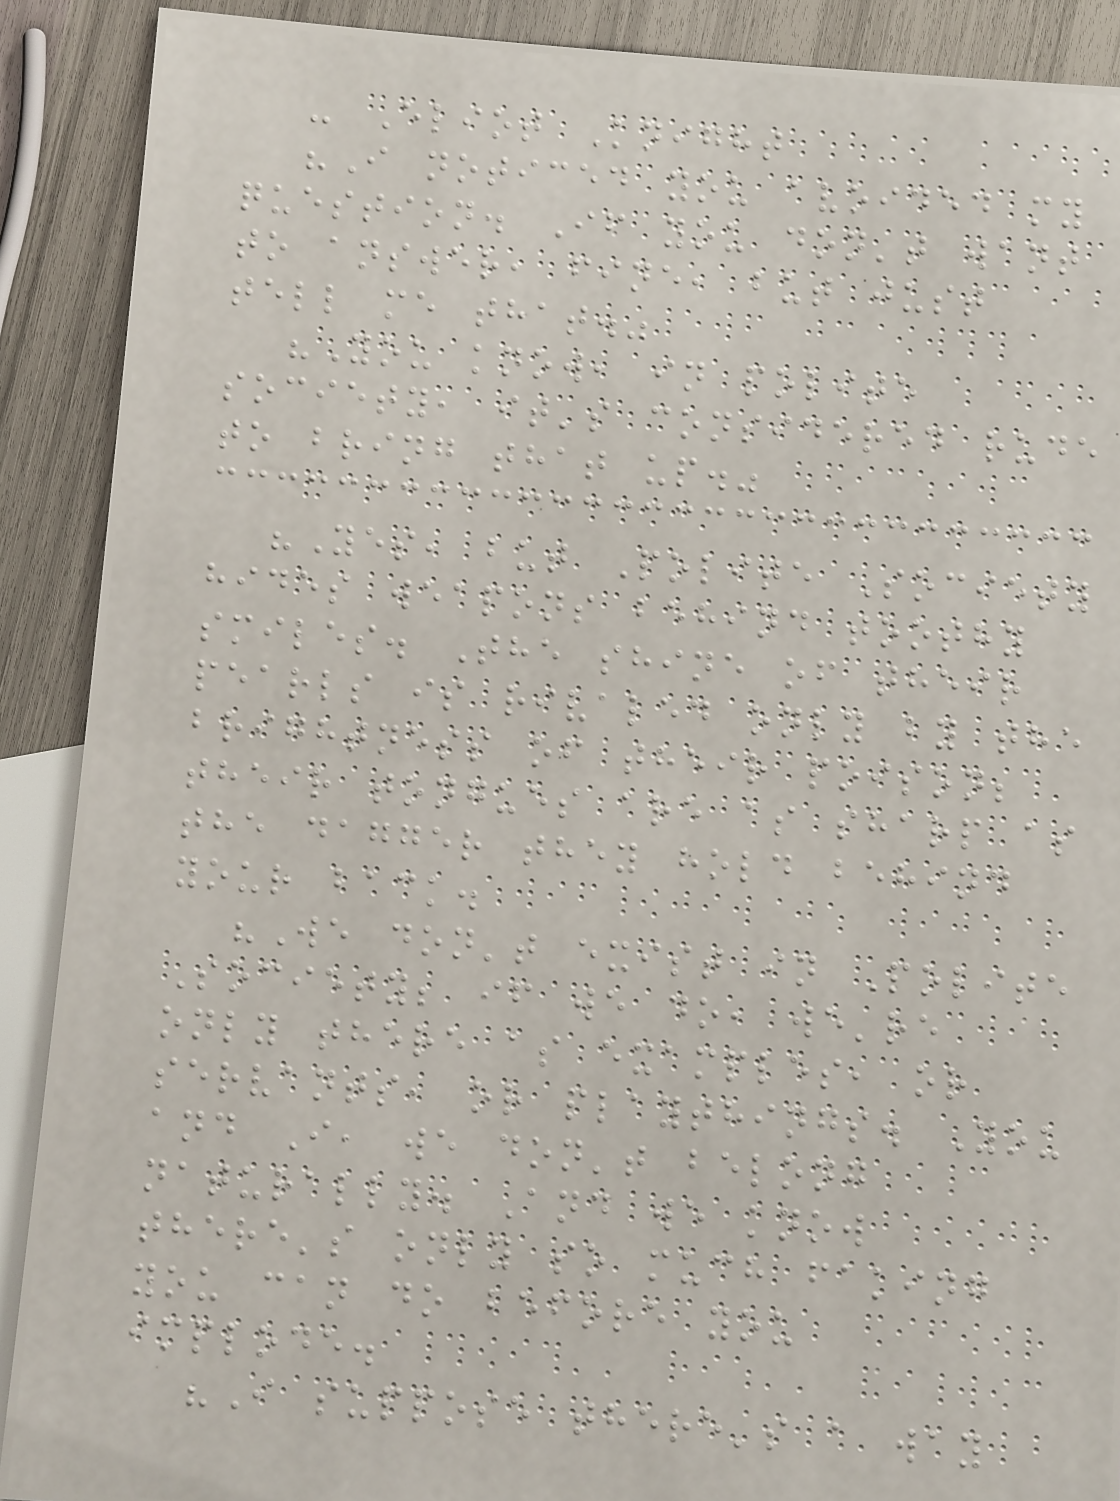- Eliot Knight
"I noticed you avoided my
question. If you don't want
to answer, fine, but just
tell me that."
"You know, in polite
society, it's considered rude
to bring that up."
"Yes, but Polite Society
hides weapons behind toothy
smiles. The shine of their
pearls is rivaled only by the
brightness of their poison;
their tongues are as sharp as
the dagger they hold behind
your back.
"We don't exist in Polite
Society; if we do, we're
only there as examples, or
servants, or playthings. You
and I, we don't belong
naturally. And we know
there's only so much faking
you can do before you
implode.
"I suppose there's a way
